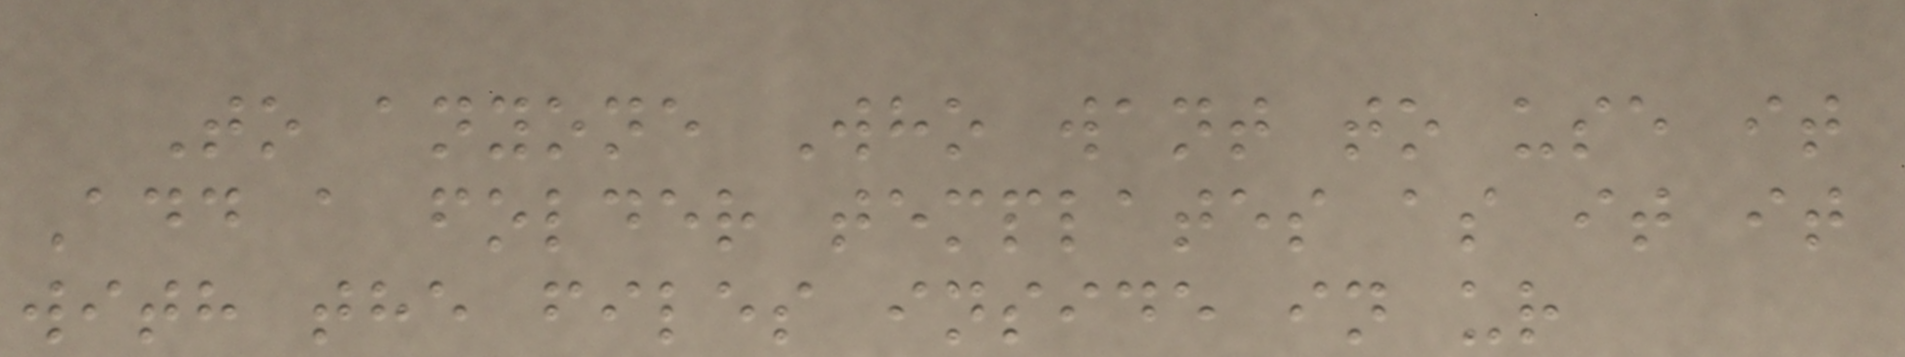To anyone Who want to use it
Add a folder templates as it it
with the files inside in ur
